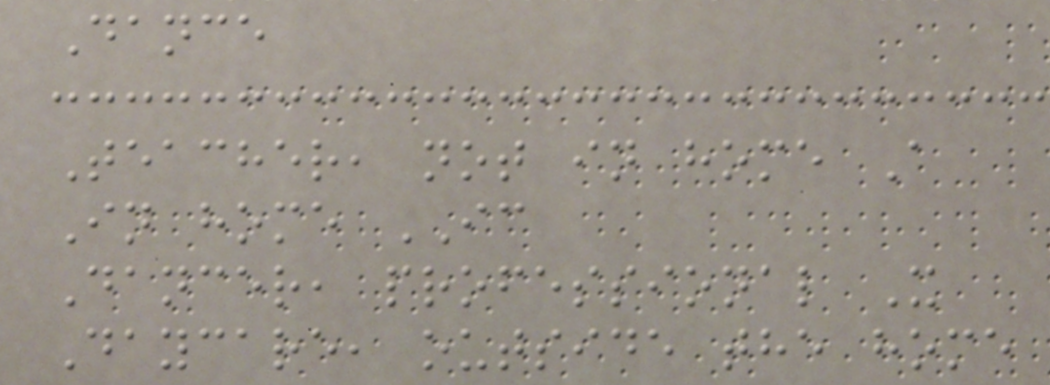Dance
Teacher, not in home A
In home IC
Dancer, professional X
Daycare, outside the home
